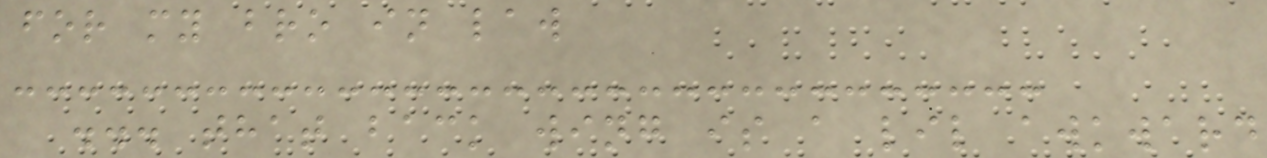for my bro in law
... that back wing is a lil awkward
